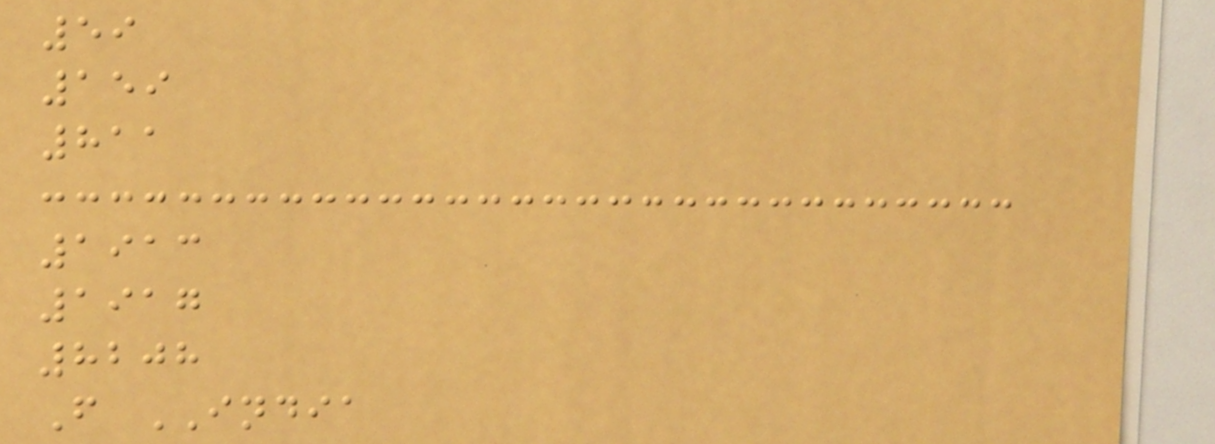59
159
811
1913
1917
8208
F INDIA
